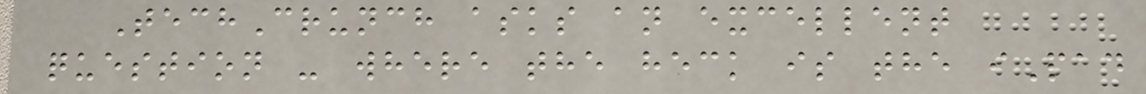TechCrunch asks an excellent
question - where the heck is the iPad
